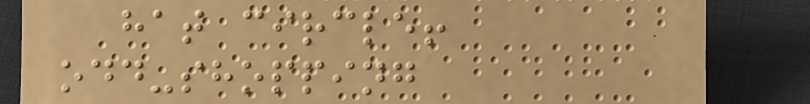hat circle!
odd-shopping
